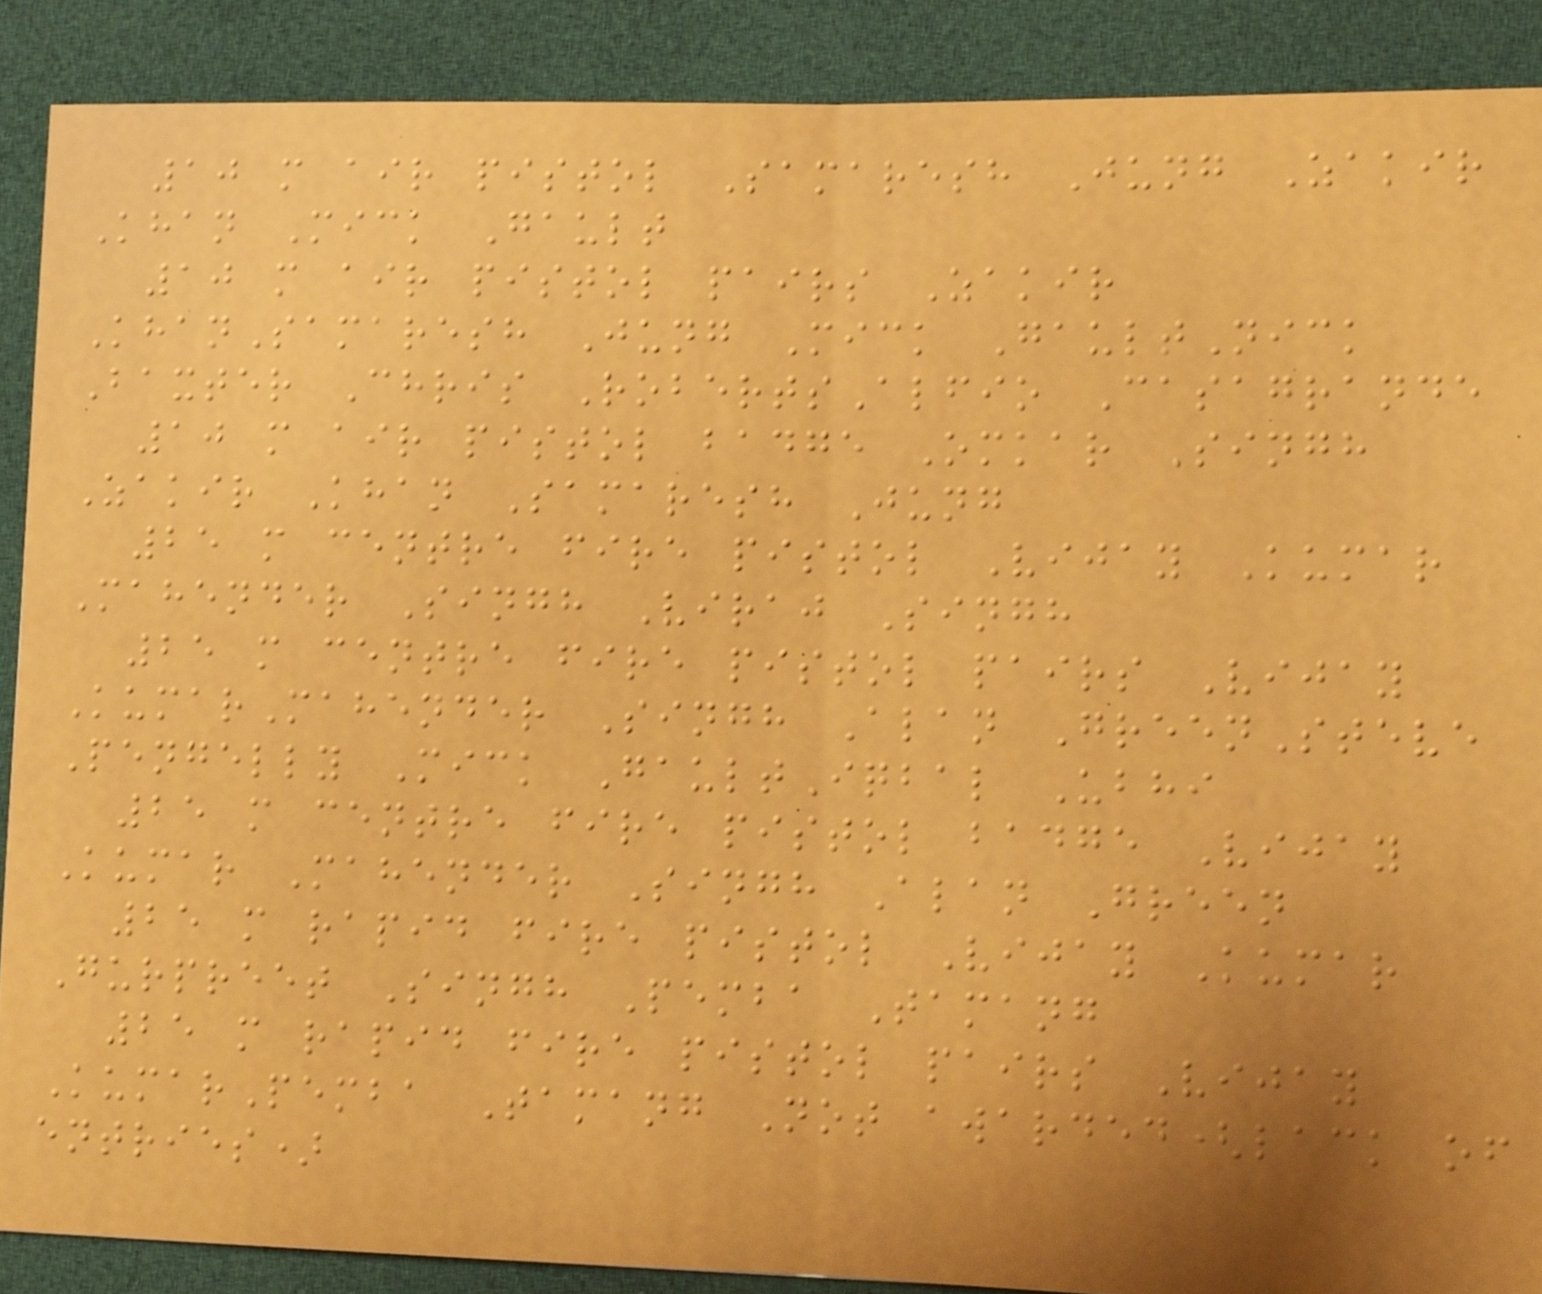10 m air pistol Samaresh Jung Zakir
Khan Mick Gault
10 m air pistol pairs Zakir
KhanSamaresh Jung Mick GaultNick
Baxter Chris RobertsAlfio Casagrande
10 m air pistol badge Omkar Singh
Zakir Khan Samaresh Jung
25 m centre fire pistol Vijay Kumar
Mahender Singh Viraj Singh
25 m centre fire pistol pairs Vijay
KumarMahender Singh Alan GreenSteve
Pengelly Mick GaultIqbal Ubhi
25 m centre fire pistol badge Vijay
Kumar Mahender Singh Alan Green
25 m rapid fire pistol Vijay Kumar
Gurpreet Singh Pemba Tamang
25 m rapid fire pistol pairs Vijay
KumarPemba Tamang Not awarded(lack of
entries)
